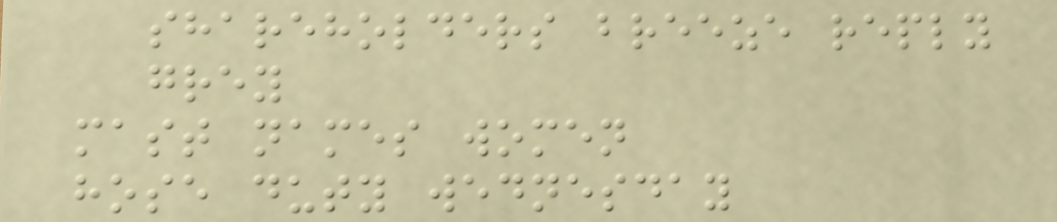shareholders breeze reply
grey
mast names women
hose duty wednesday
